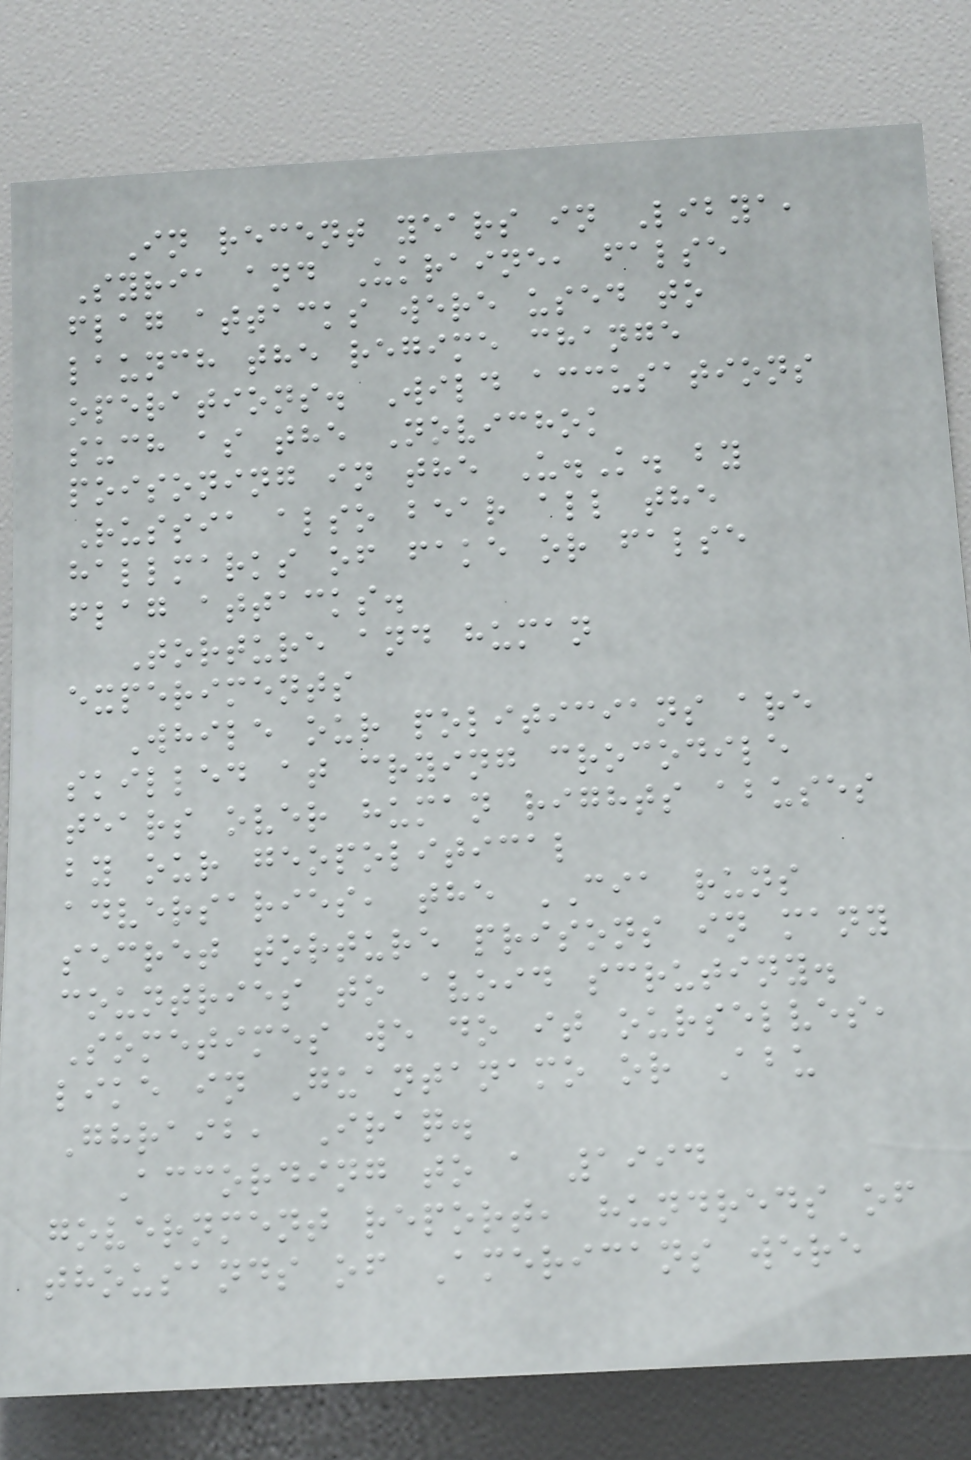In recent years in Libya,
Syria and Ukraine, false
flag attacks were used to
launch the regime change
operations. Wild accusations
such as the Novichok
poisoning in the U.K. by
Russia also bear all the
hallmarks of fake or false
flag attacks.
Torture and human
experiments
While our politicians are
skilled at crying crocodile
tears over human rights abuses
by our geopolitical
adversaries, the CIA runs
secret torture prisons in many
countries to avoid scrutiny.
Sometimes we do it ourselves,
like in Guantanamo or Abu
Ghraib, Iraq.
According to a 1994
government report, hundreds of
thousands of Americans were
